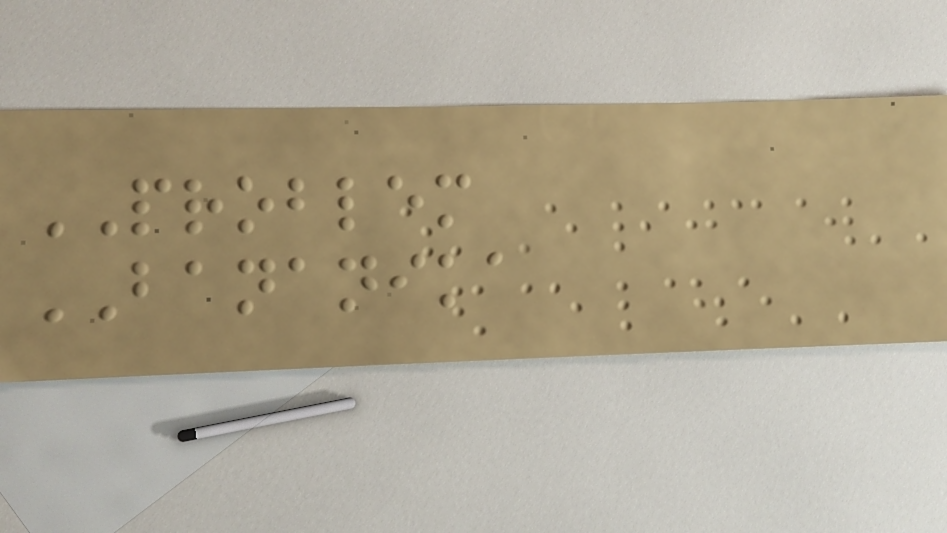PROBLEM
BANANIKA
